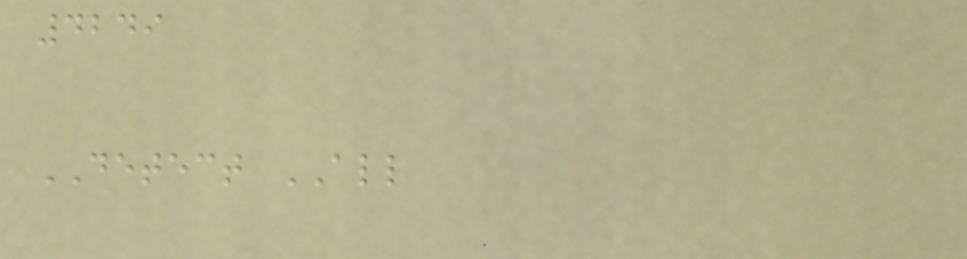4249
DETECT ALL
